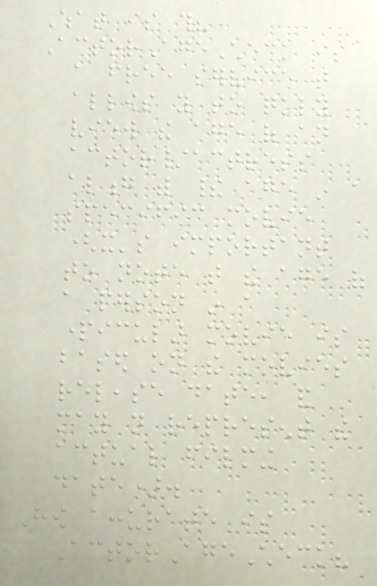What is this?
ActorAgeCheck is
a free service that
allows you to quickly
view the age of an
actor/actress
along with their age in a
specific movie
(it's important
to note that the age of
a person in a
particular movie is
based on the movies
release date, and
may not represent the
actual filming
date).
How accurate is
ActorAgeCheck?
